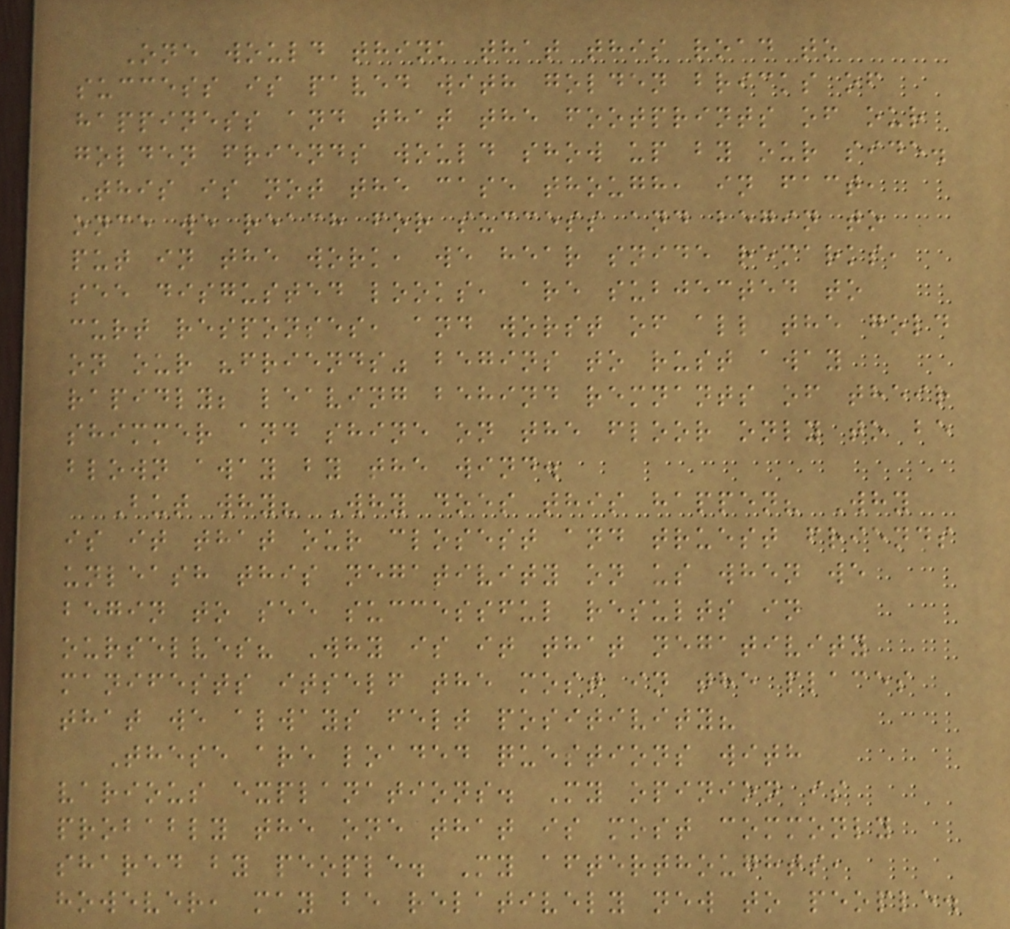One would think that this road to
success is paved with golden bricks of
happiness and that the footprints of our
golden friends would show up by our side.
This is not the case though, in fact,
once we reach for success and begin to
put in the work, we hear snide remarks,
see disgusted looks, are subjected to
curt responses, and worst of all the gold
on our "friends" begins to rust away
rapidly; leaving behind remnants of their
shimmer and shine on the floor only to be
blown away by the wind.
But why? Why does this happen? Why
is it that our closest and truest friends
unleash this negativity on us when we
begin to see successful results in
ourselves? Why is it that negativity
manifests itself the most in the places
that we always felt positivity?
These are loaded questions with
various explanations. My opinion is
probably the one that is most commonly
shared by people. My afterthoughts,
however, may be relatively new to people.
